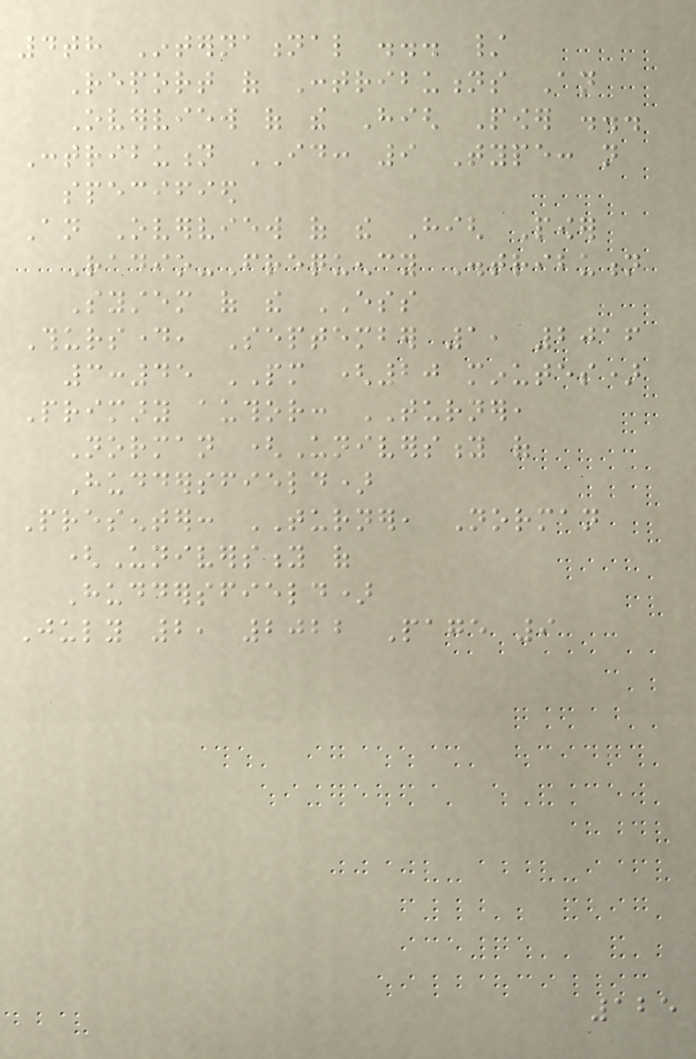4th International ... /
Report of Contributions An
Overview of the High Power ...
Contribution ID: 9 Type: not
specified
An Overview of the High Power
Radio-Frequency Distribution
System of the ESS
Thursday, September 1, 2016
3:45 PM (20 minutes)
Primary author: TURNER,
Norman (University of
Huddersfield)
Presenter: TURNER, Norman
(University of
Huddersfield)
July 2, 2022 Page 9
125
